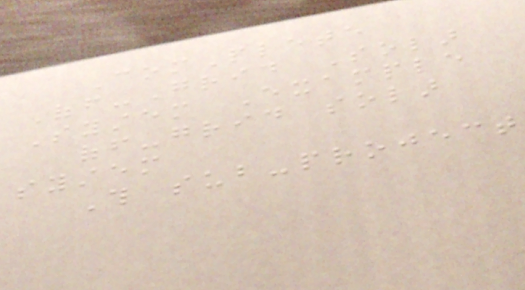ComPlete
Off-Grid Solar
System Example
off-grid solar
system
This sub-project
